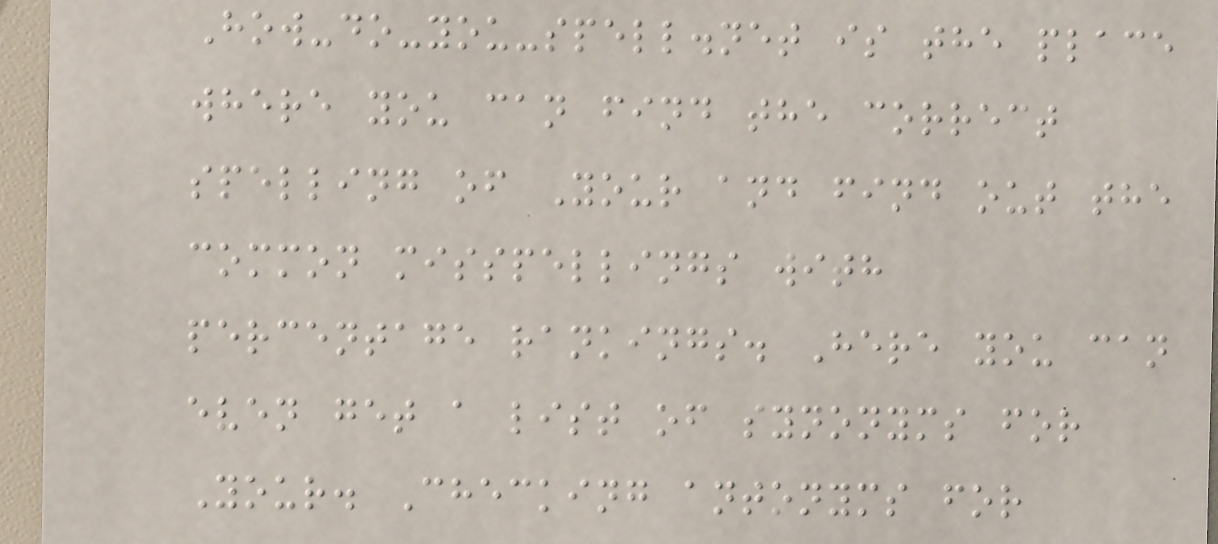How-do-you-spell.net is the place
where you can find the correct
spelling of Your and find out the
common misspellings with
percentage rankings. Here you can
even get a list of synonyms for
Your. Checking antonyms for
